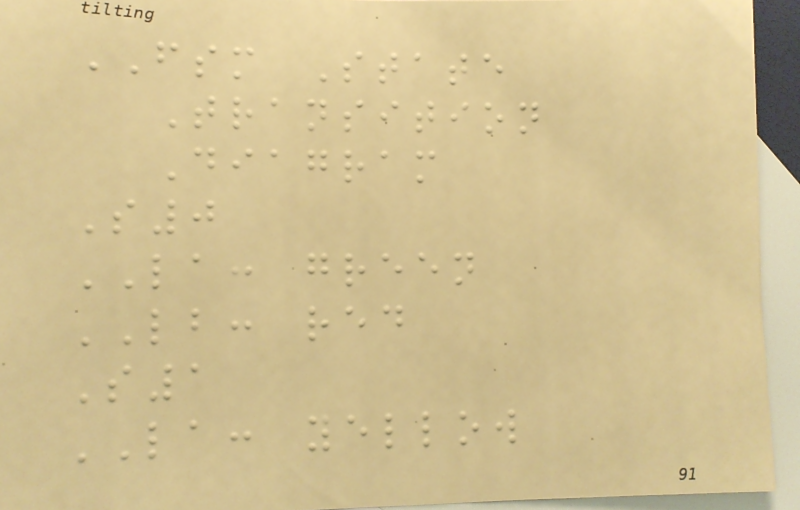FSM State
Transition
Diagram
S0
LA: green
LB: red
S1
LA: yellow
